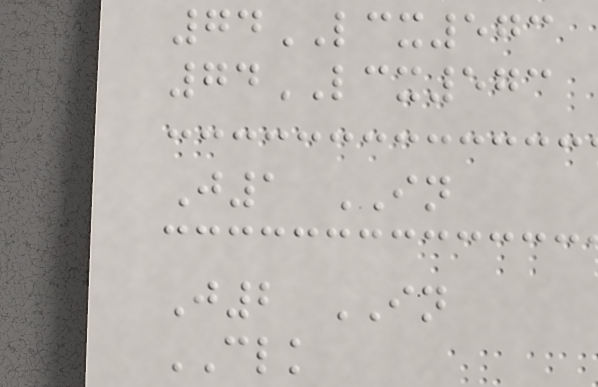74LCX573
74LCX573
J1 IN
J2 IN
CLK
